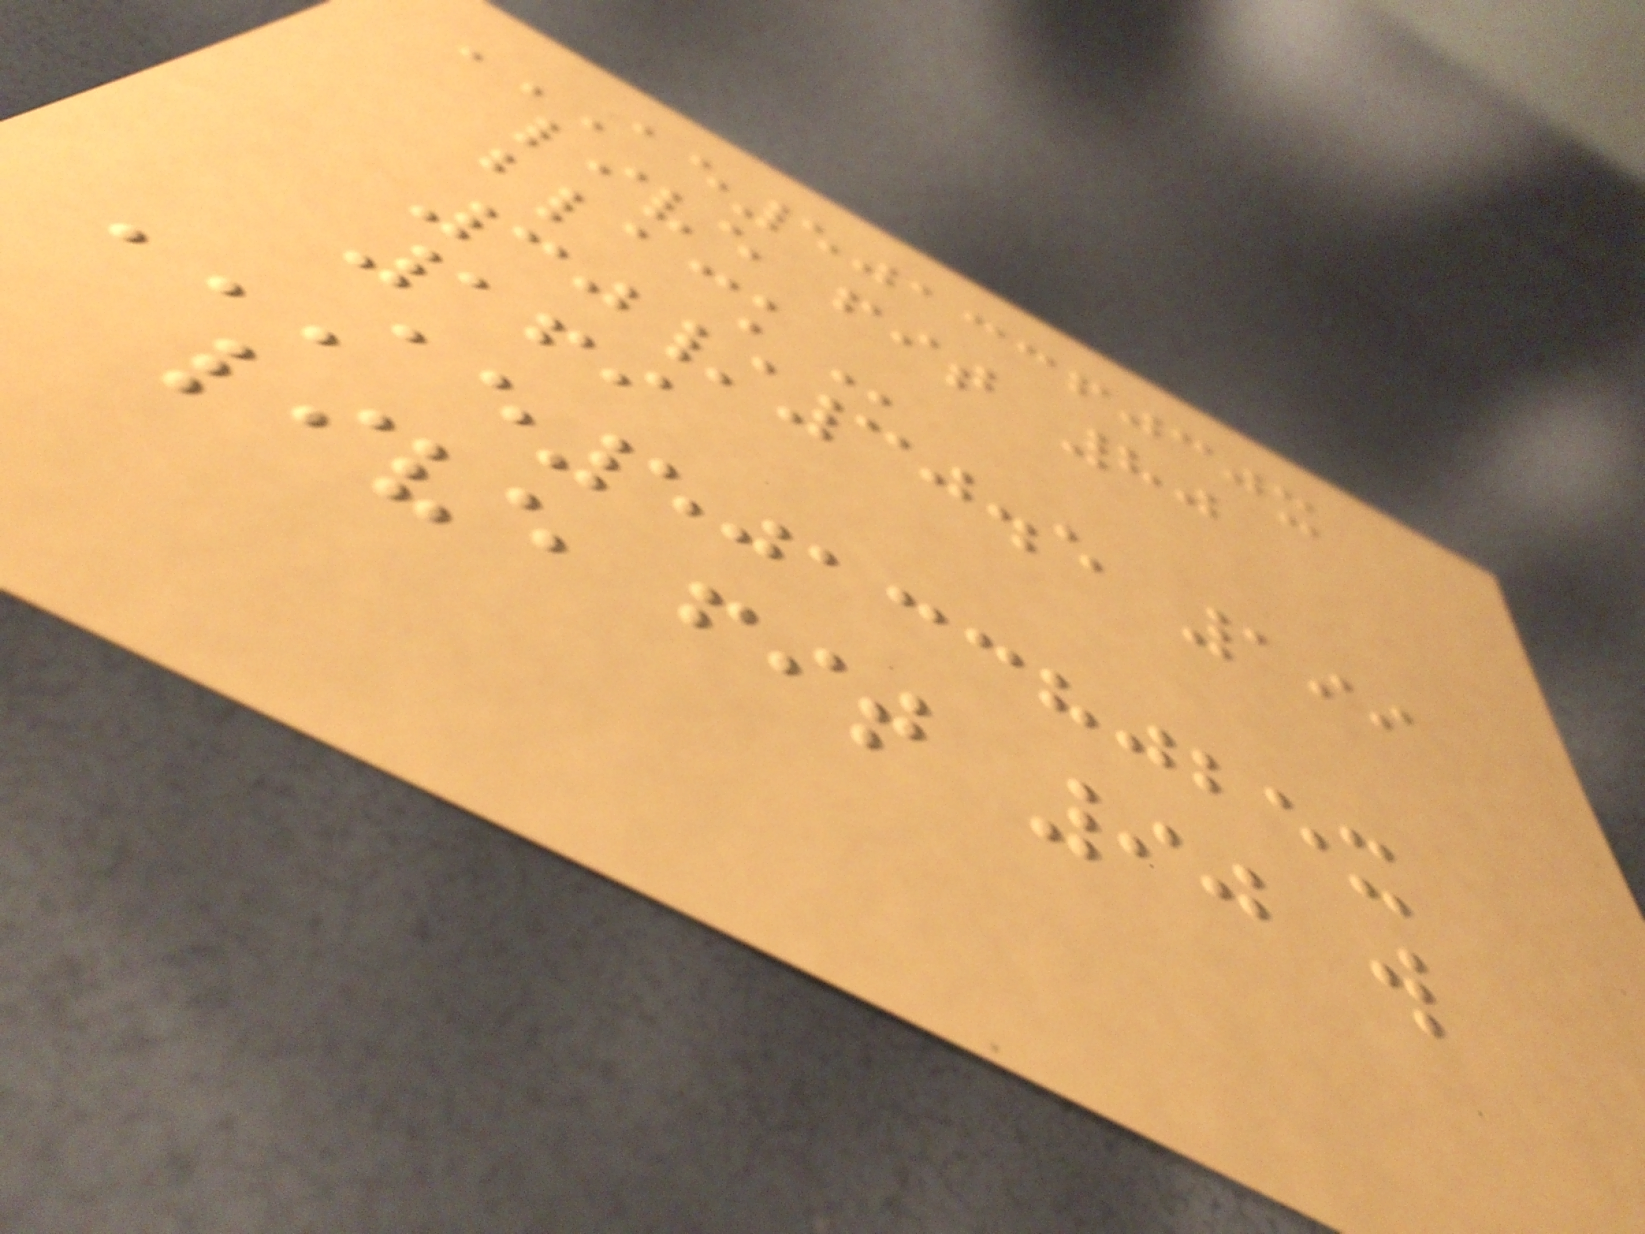AE501336030X
LIVE FIT 80
BLACK
30/30.5 199
169
AE501338025X
LIVE FIT 90 W
